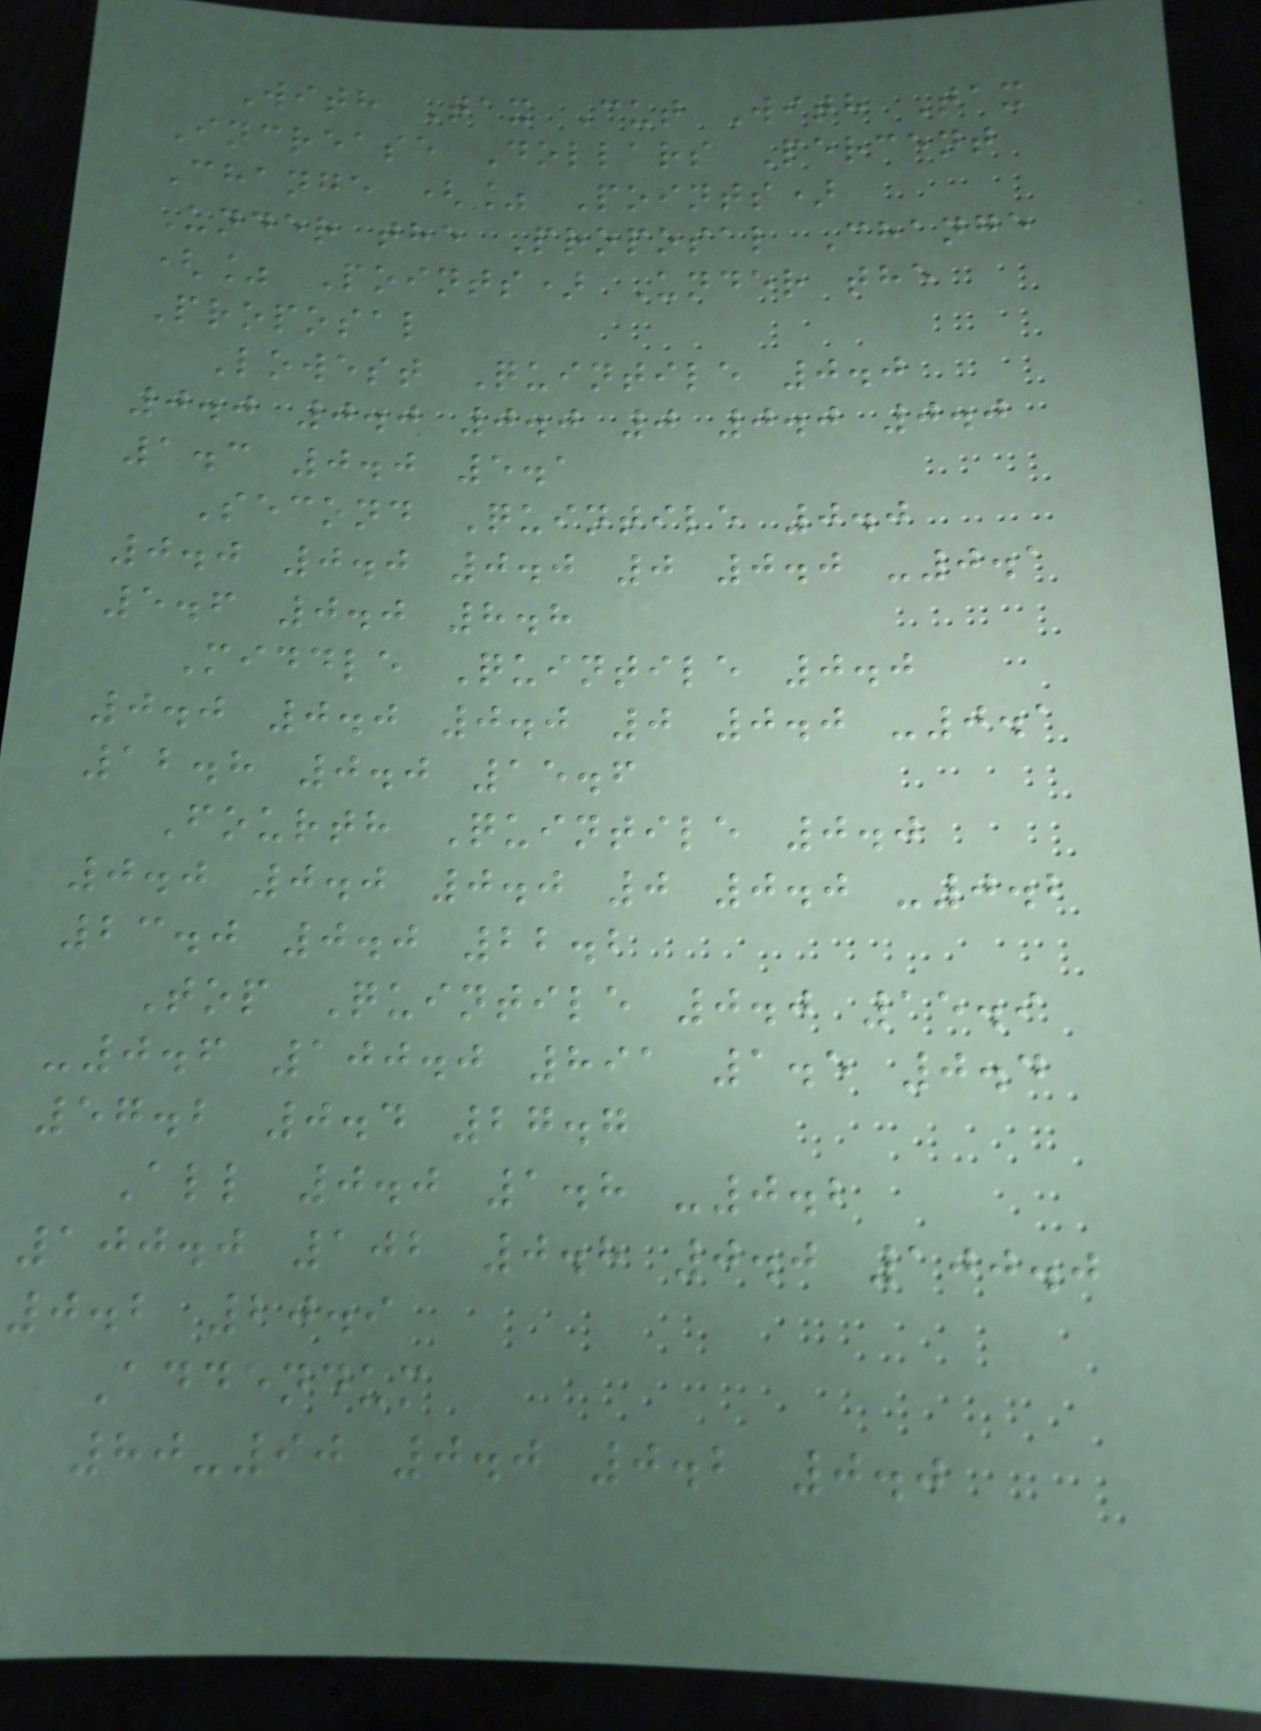With Tax Cut With Tax
Increase Dollars Percent
Change (% Points)
Under the Proposal Change
(% Points) Under the
Proposal
Lowest Quintile 0.0
0.0 0.0 0.0 0 0.0 0.0
1.3 0.0 5.1
Second Quintile 0.0
0.0 0.0 0.0 0 0.0 -0.1
5.6 0.0 8.8
Middle Quintile 0.0
0.0 0.0 0.0 0 0.0 -0.1
12.8 0.0 15.6
Fourth Quintile 0.0
0.0 0.0 0.0 0 0.0 -0.2
23.0 0.0 22.2
Top Quintile 0.0 15.9
-0.6 100.0 891 1.5 0.4
57.2 0.4 27.7
All 0.0 1.8 -0.2
100.0 102 0.8 0.0 100.0
0.2 20.9
Addendum
80-90 0.0 0.2 0.0
